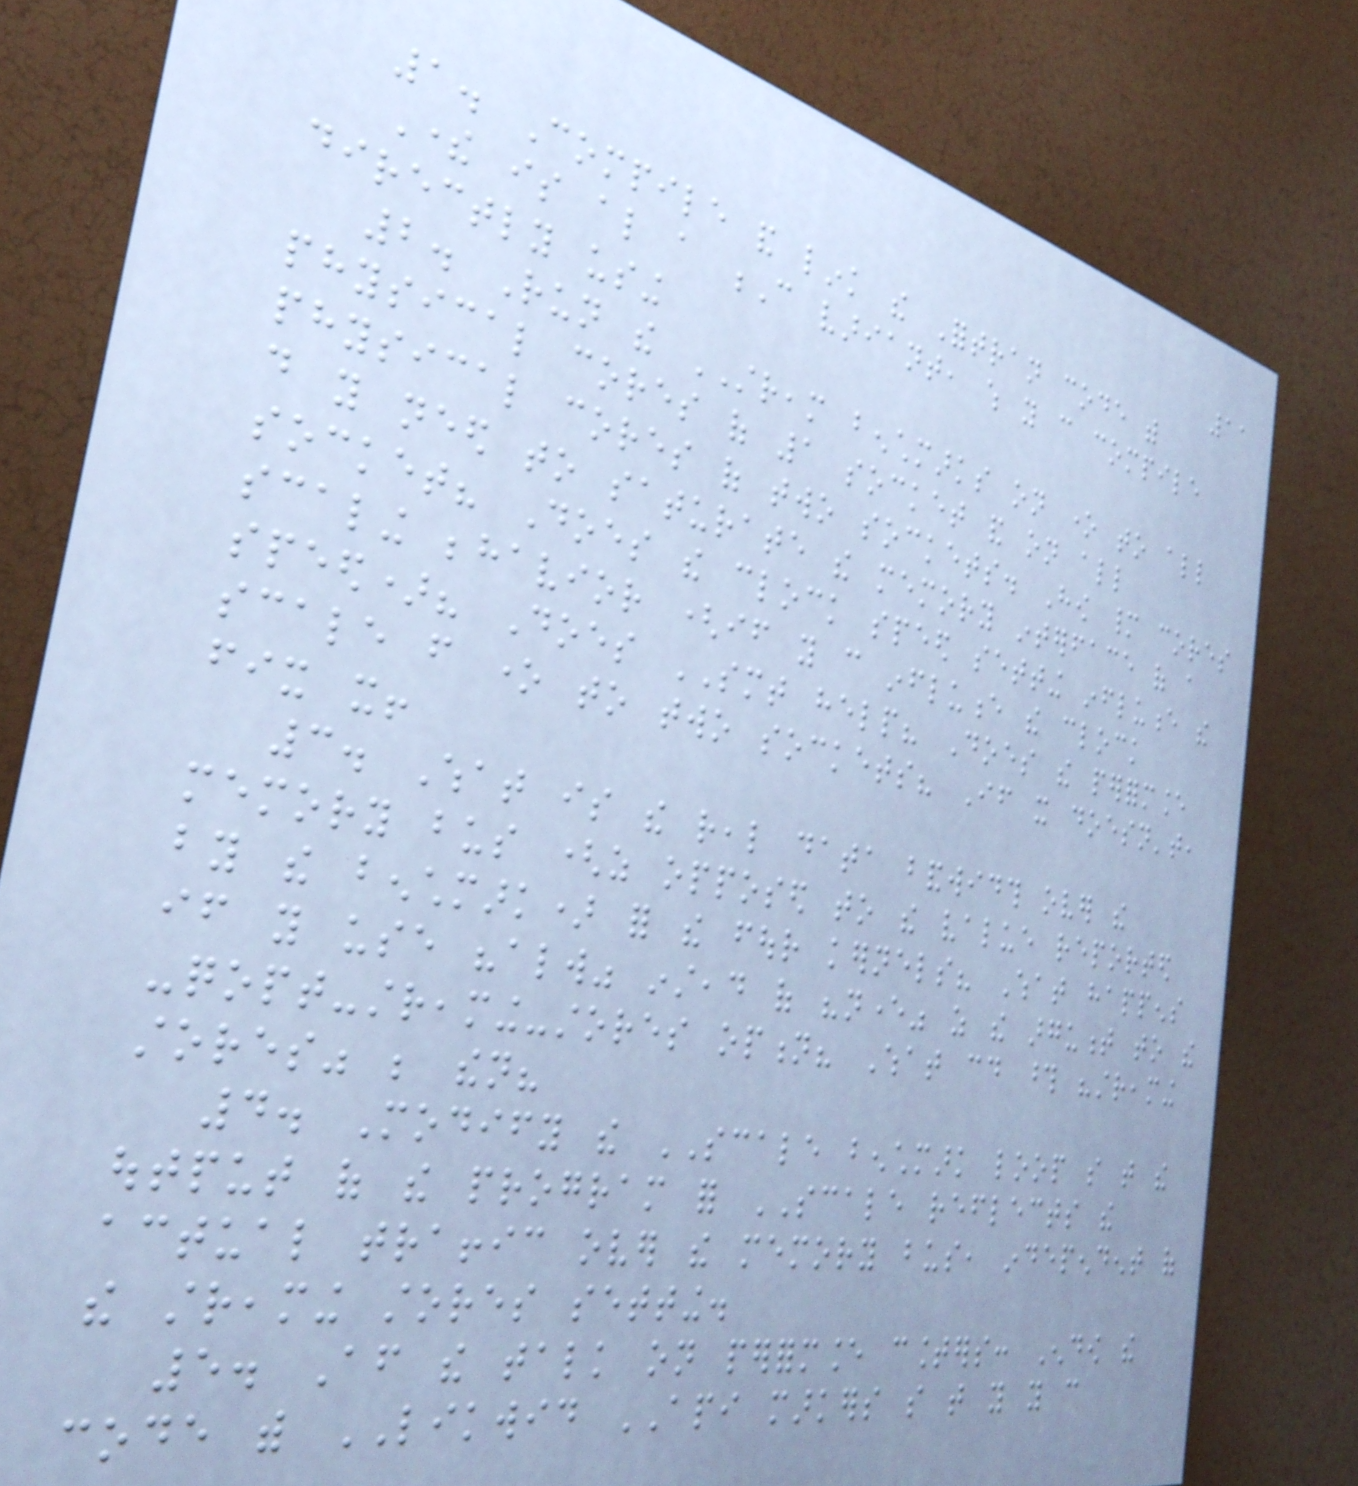11
1. Compile and link the Fortran code with
There is also a C variant, which you can compile
directly using
2. Run the STREAM benchmarks on one to all
physical cores of 1 socket and on all
physical cores of two sockets. How many cores
do you need to saturate the memory interface of a
socket? Does the clock speed setting influence the
scaling behavior (if you can influence the clock
speed)? Does SMT help? Does the performance
scale from one to two sockets? If it doesn't,
fix it!
3. What is the real data bandwidth over the
memory bus (as opposed to the value reported
by the benchmark) for the four kernels? What happens
if you use "always" instead of "never" as the argument to the
-qopt-streaming-stores option? What could those "streaming
stores" be then?
4. Modify the SCALE benchmark loop so that the
output of the program for SCALE reflects the
actual traffic over the memory bus, independent of
the streaming stores setting.
5. After the talk on performance counters: Endow the
code with LIKWID API markers so that you you can
